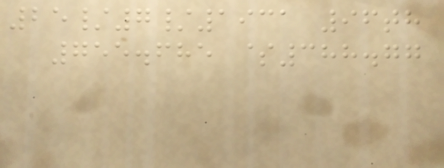25/7/1931 96th
755.685 $388.77
